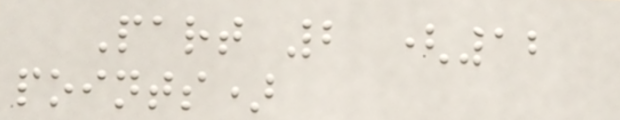Part 2 (12
points)
